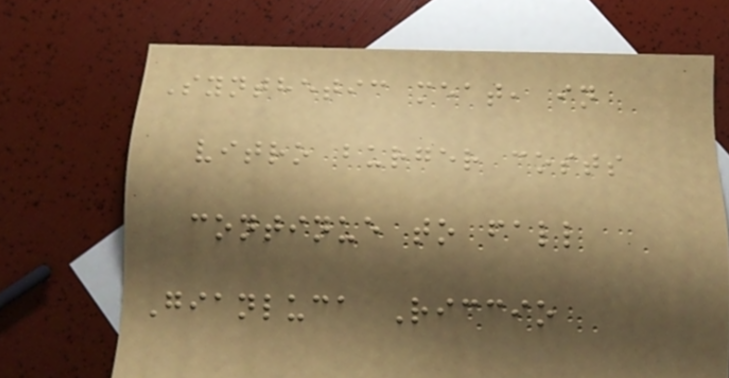Synthetic meat, in
vitro burger costs
continue to fall
Gianluca Riccio
